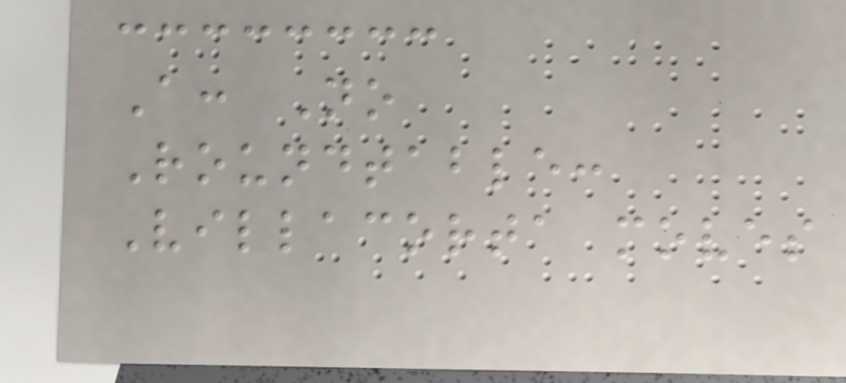A: No
Roundtable:
Villacorta moves
